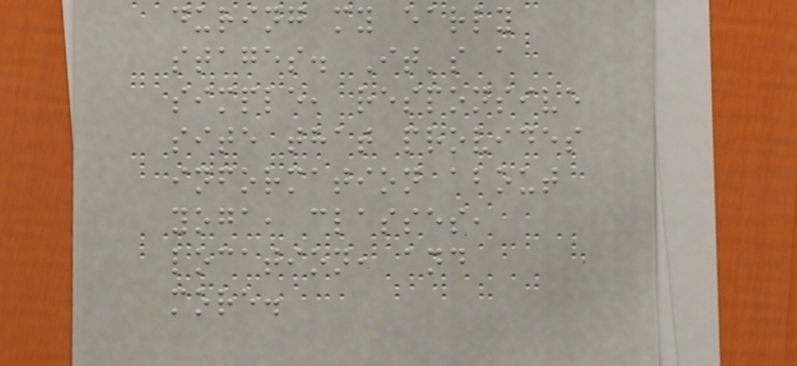during my early
stages. It's a
simple, responsive
site that provides
information about
yoga, classes,
location, and
more.
